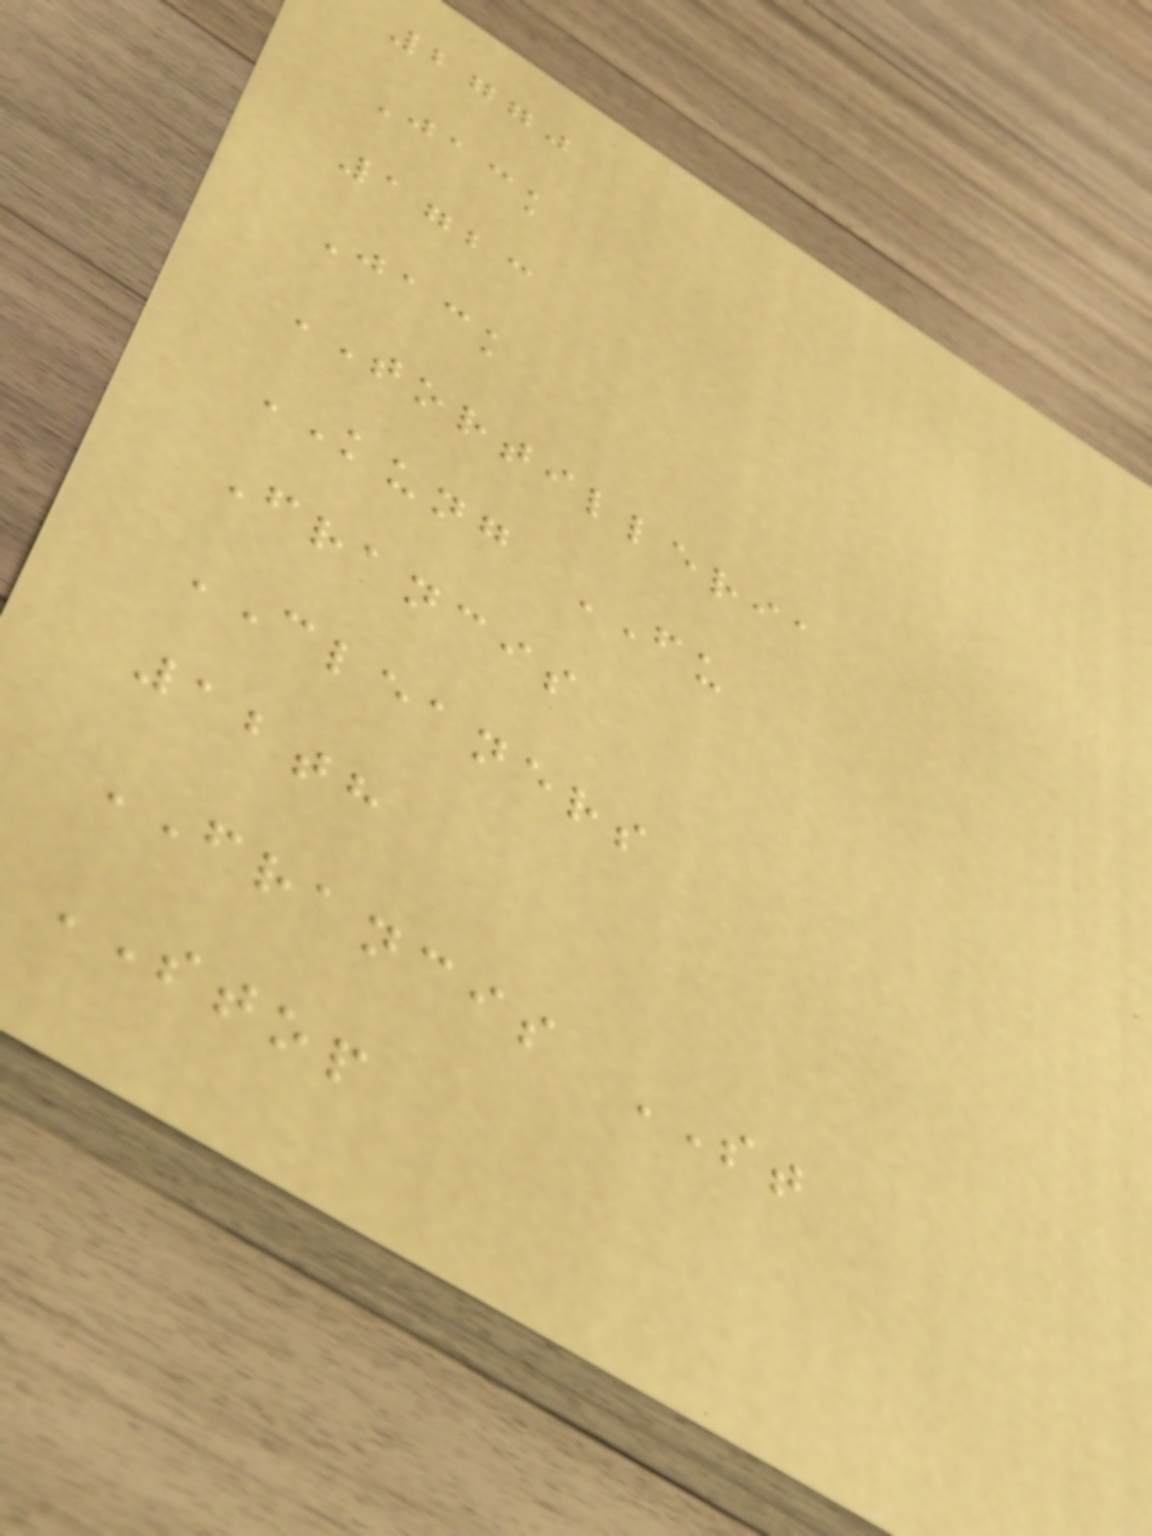2770
Jack
1723
Jack
TORTILLERIA
KUNG FU
Francis
CLEANERS
12th
FRANCIS ST
STOP
